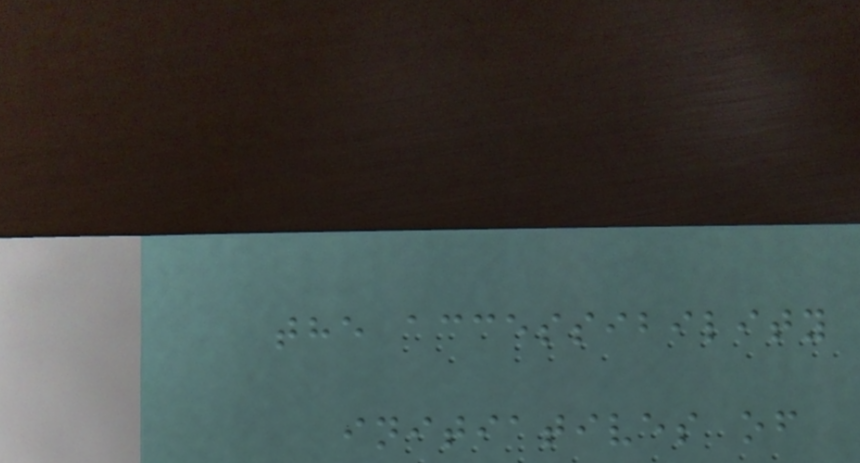the accessibility
initiatives of
